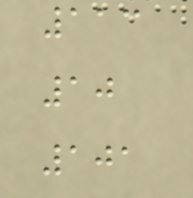113
10
101
